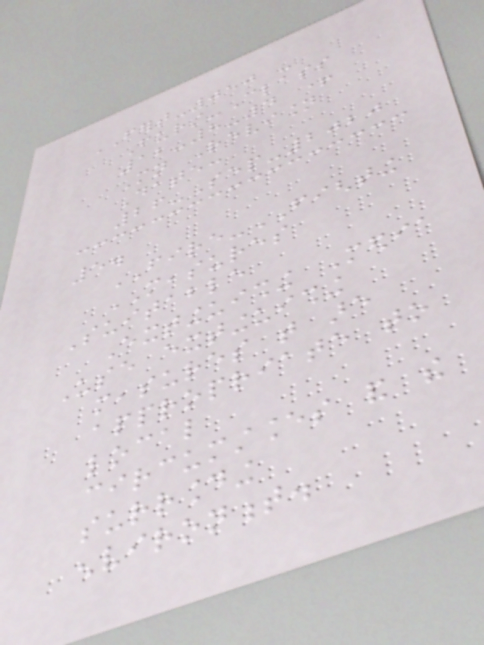FERT-050 -
Furst-Class
12-8-4 +
Mn Revision
Date:
26-Sep-2020
5.
FIRE-FIGHTING
MEASURES
Suitable
Extinguishing Media
Use extinguishing
measures that are
appropriate to
local
circumstances and the
surrounding
environment.
